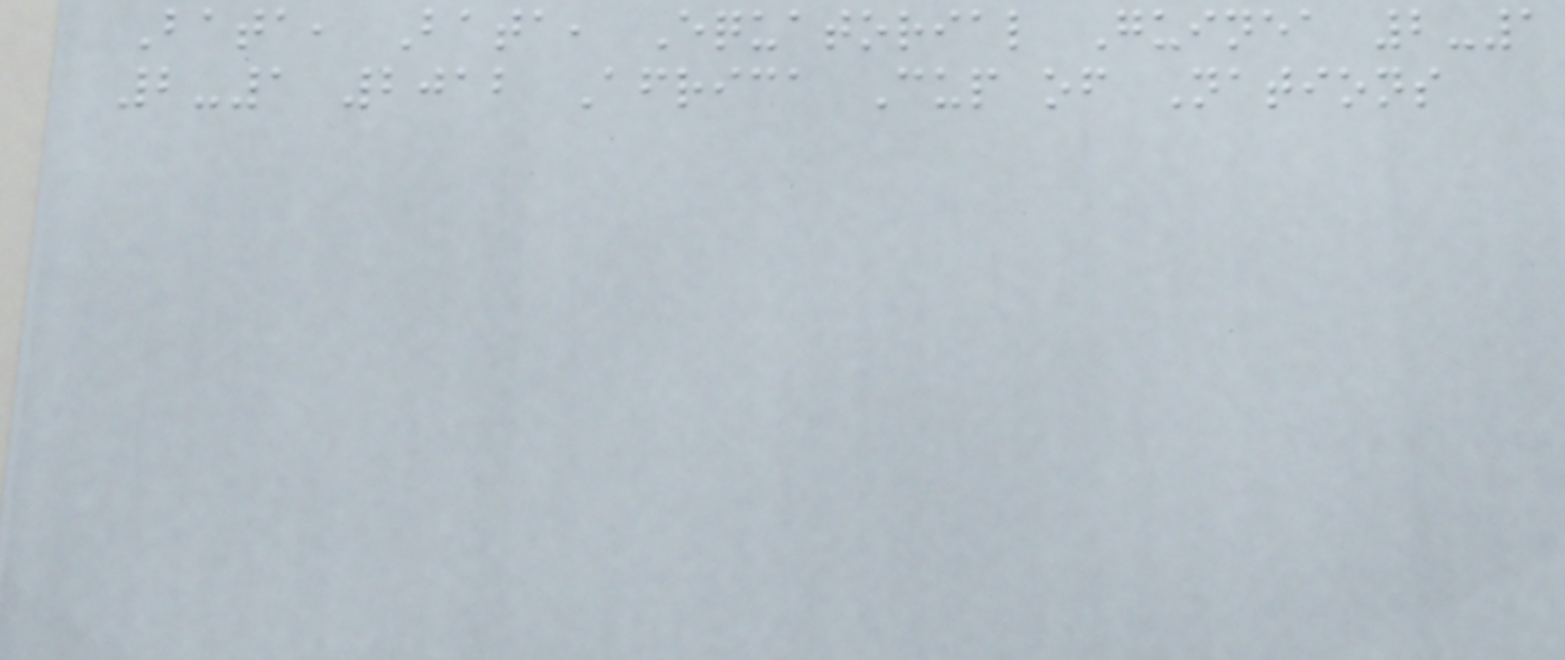Bata, Bata, Equatorial Guinea 2-1
2-1 2012 Africa Cup of Nations
